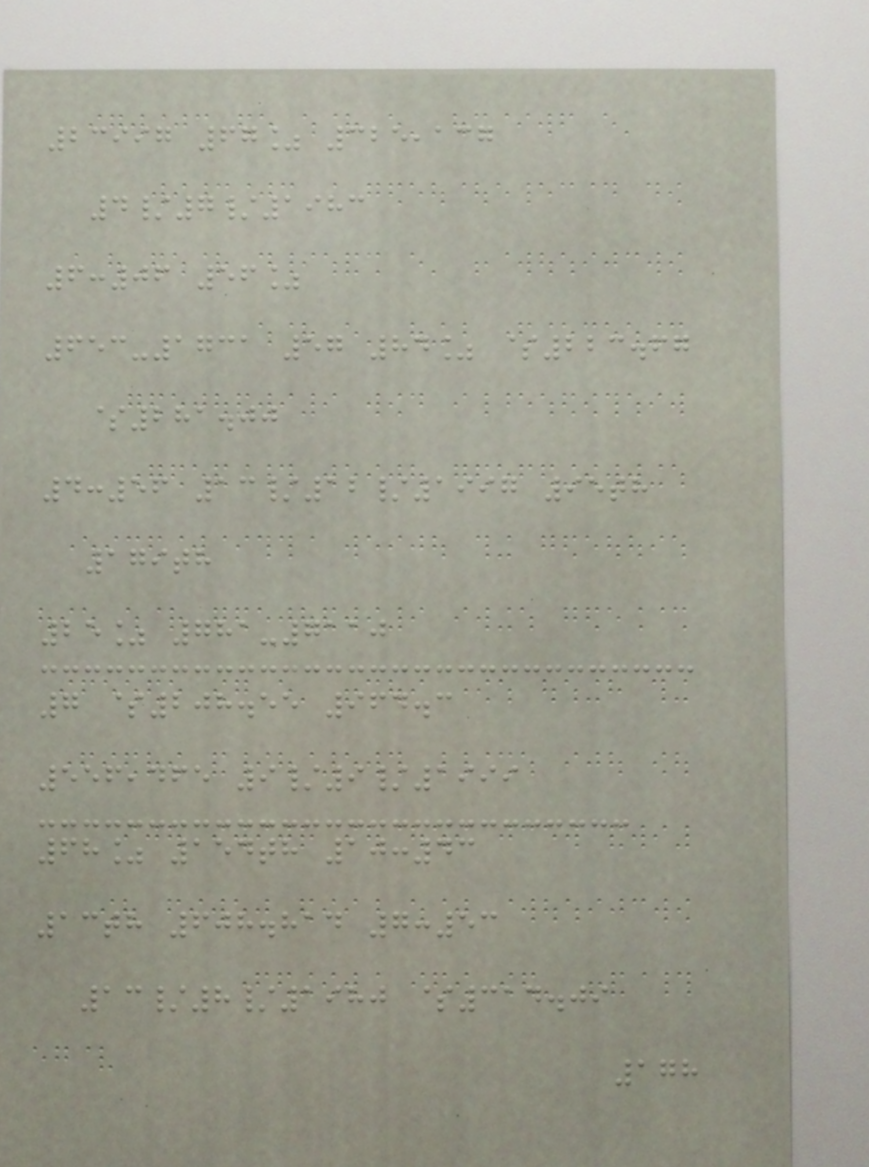23997 67% 325,137
4/7/1983
6:06 56%
653-1731 57 84% $223.67
$281.00
4:56 13/12/1997 95th
179th
25% 781-7110
7 $208.55 964.3
556,465 9/9/1999
68% 154th 10:43
13th 608.814 7:53
13/8/1980 $314.09
178
